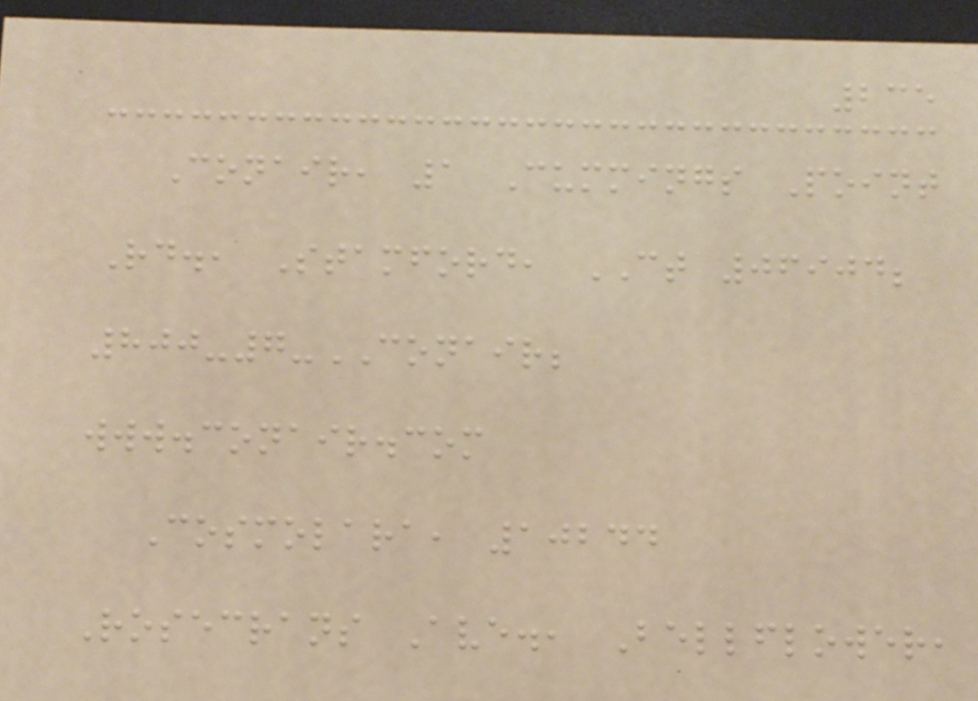235
Conair, 1 Cummings Point
Rd., Stamford, CT 06904;
800-7-CONAIR;
www.conair.com
Cosmolara, 10244
Rosecrans Ave., Bellflower,
